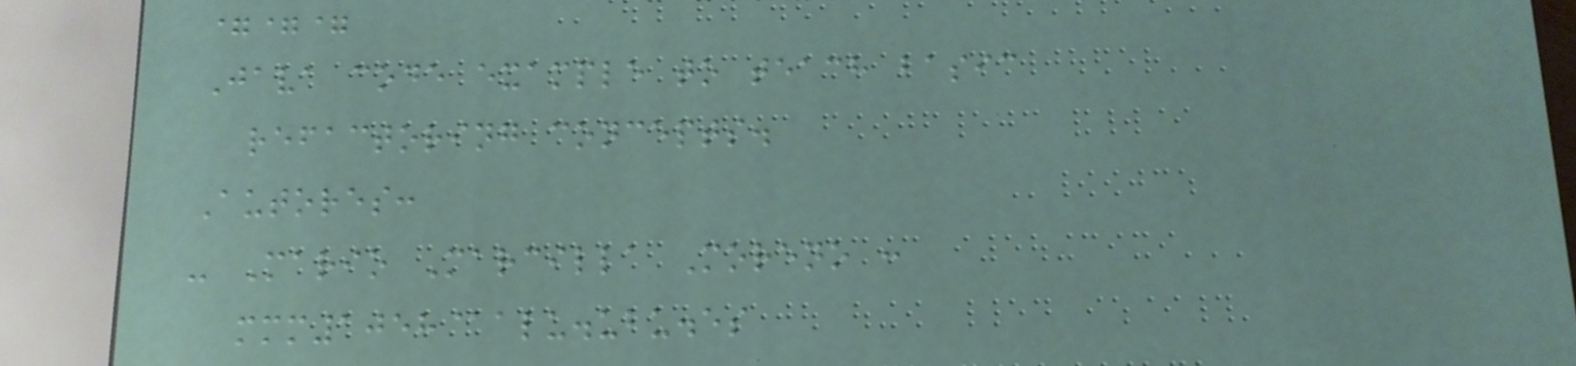===
Java code example to teach basic
refactoring concepts.
Autores:
- Mario Marcilla Moreno :
mmm1058@alu.ubu.es
